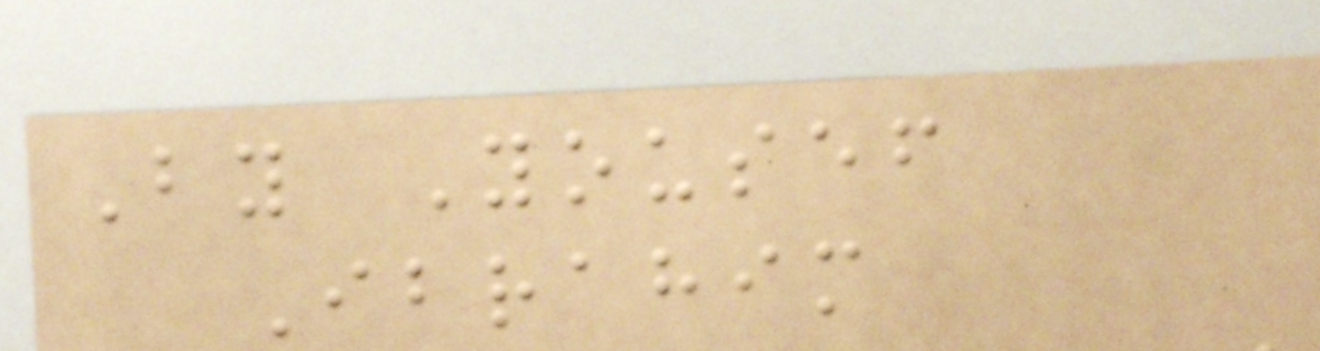By Yousef
Ibrahim
